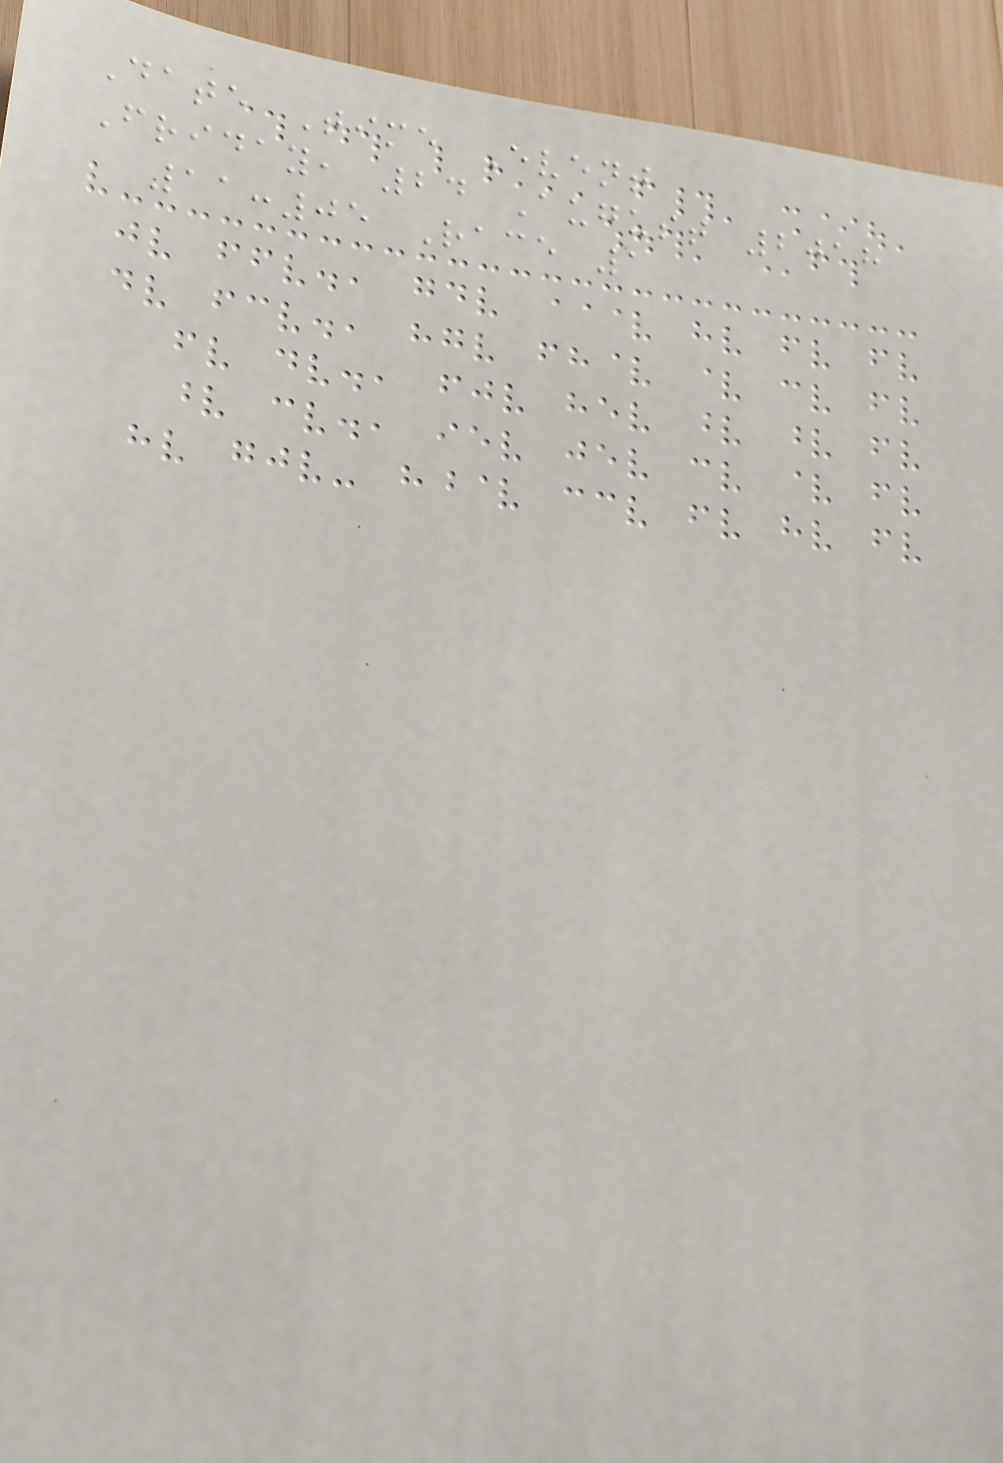Date Time Event
Friday, 24 August 2018
11:05 Race 1
